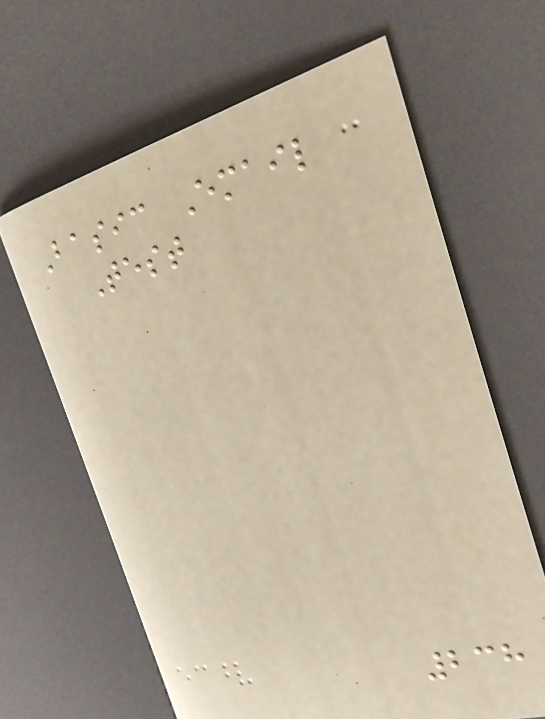Basic Email
Test
238
